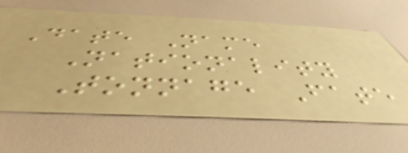Date Name
Nationality
Tonnage Fate
